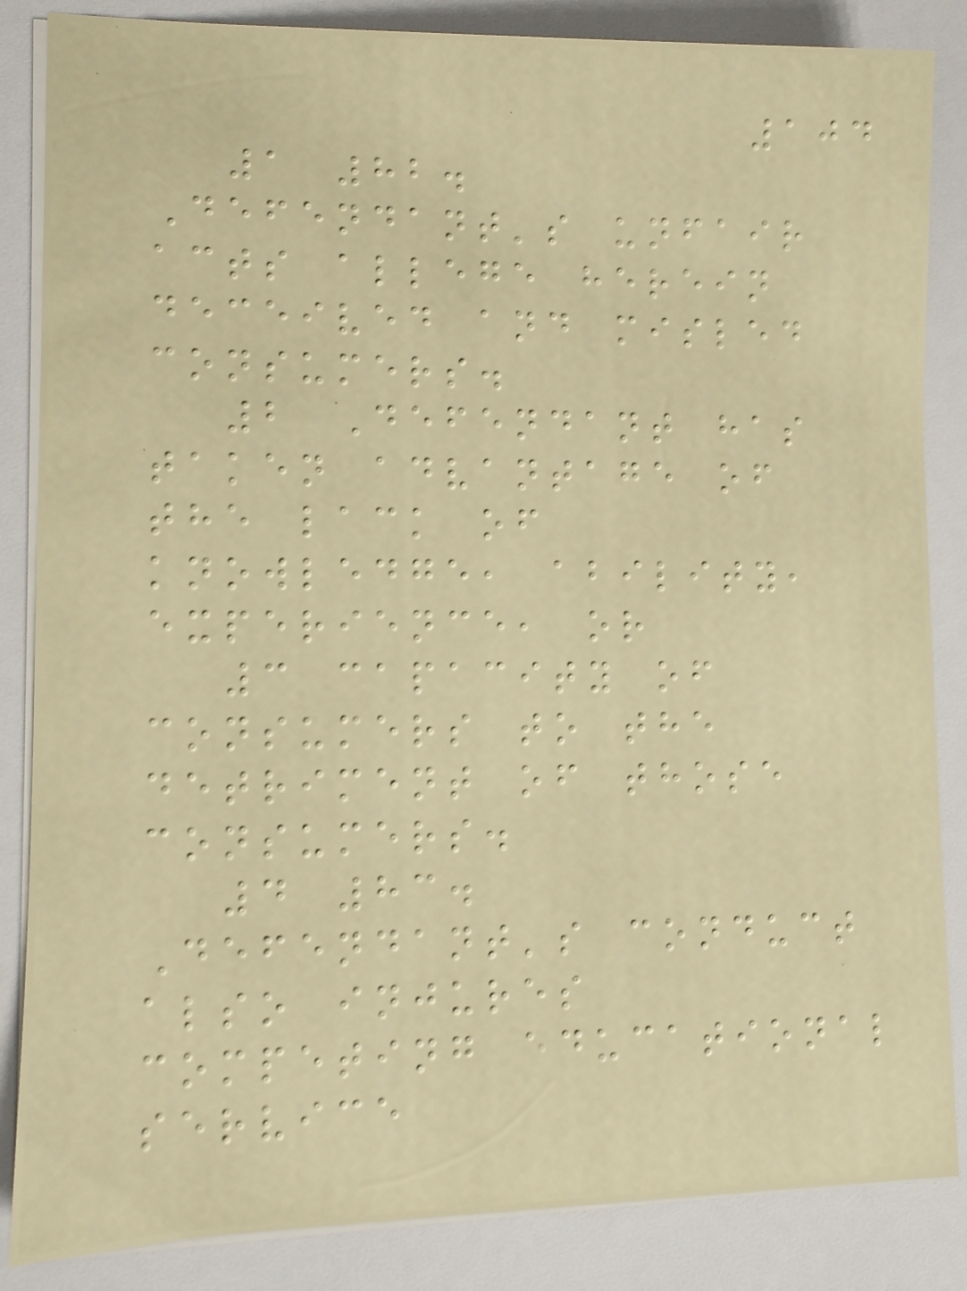104
1 82.
Defendant's unfair
acts allege herein
deceived and misled
consumers.
2 Defendant has
taken advantage of
the lack of
knowledge, ability,
experience, or
3 capacity of
consumers to the
detriment of those
consumers.
4 83.
Defendant's conduct
also injures
competing educational
service
